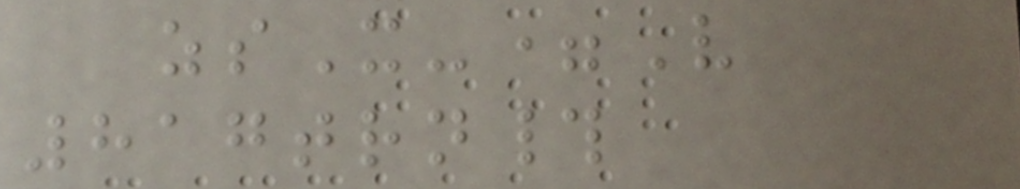zsX-=V
817trn#
